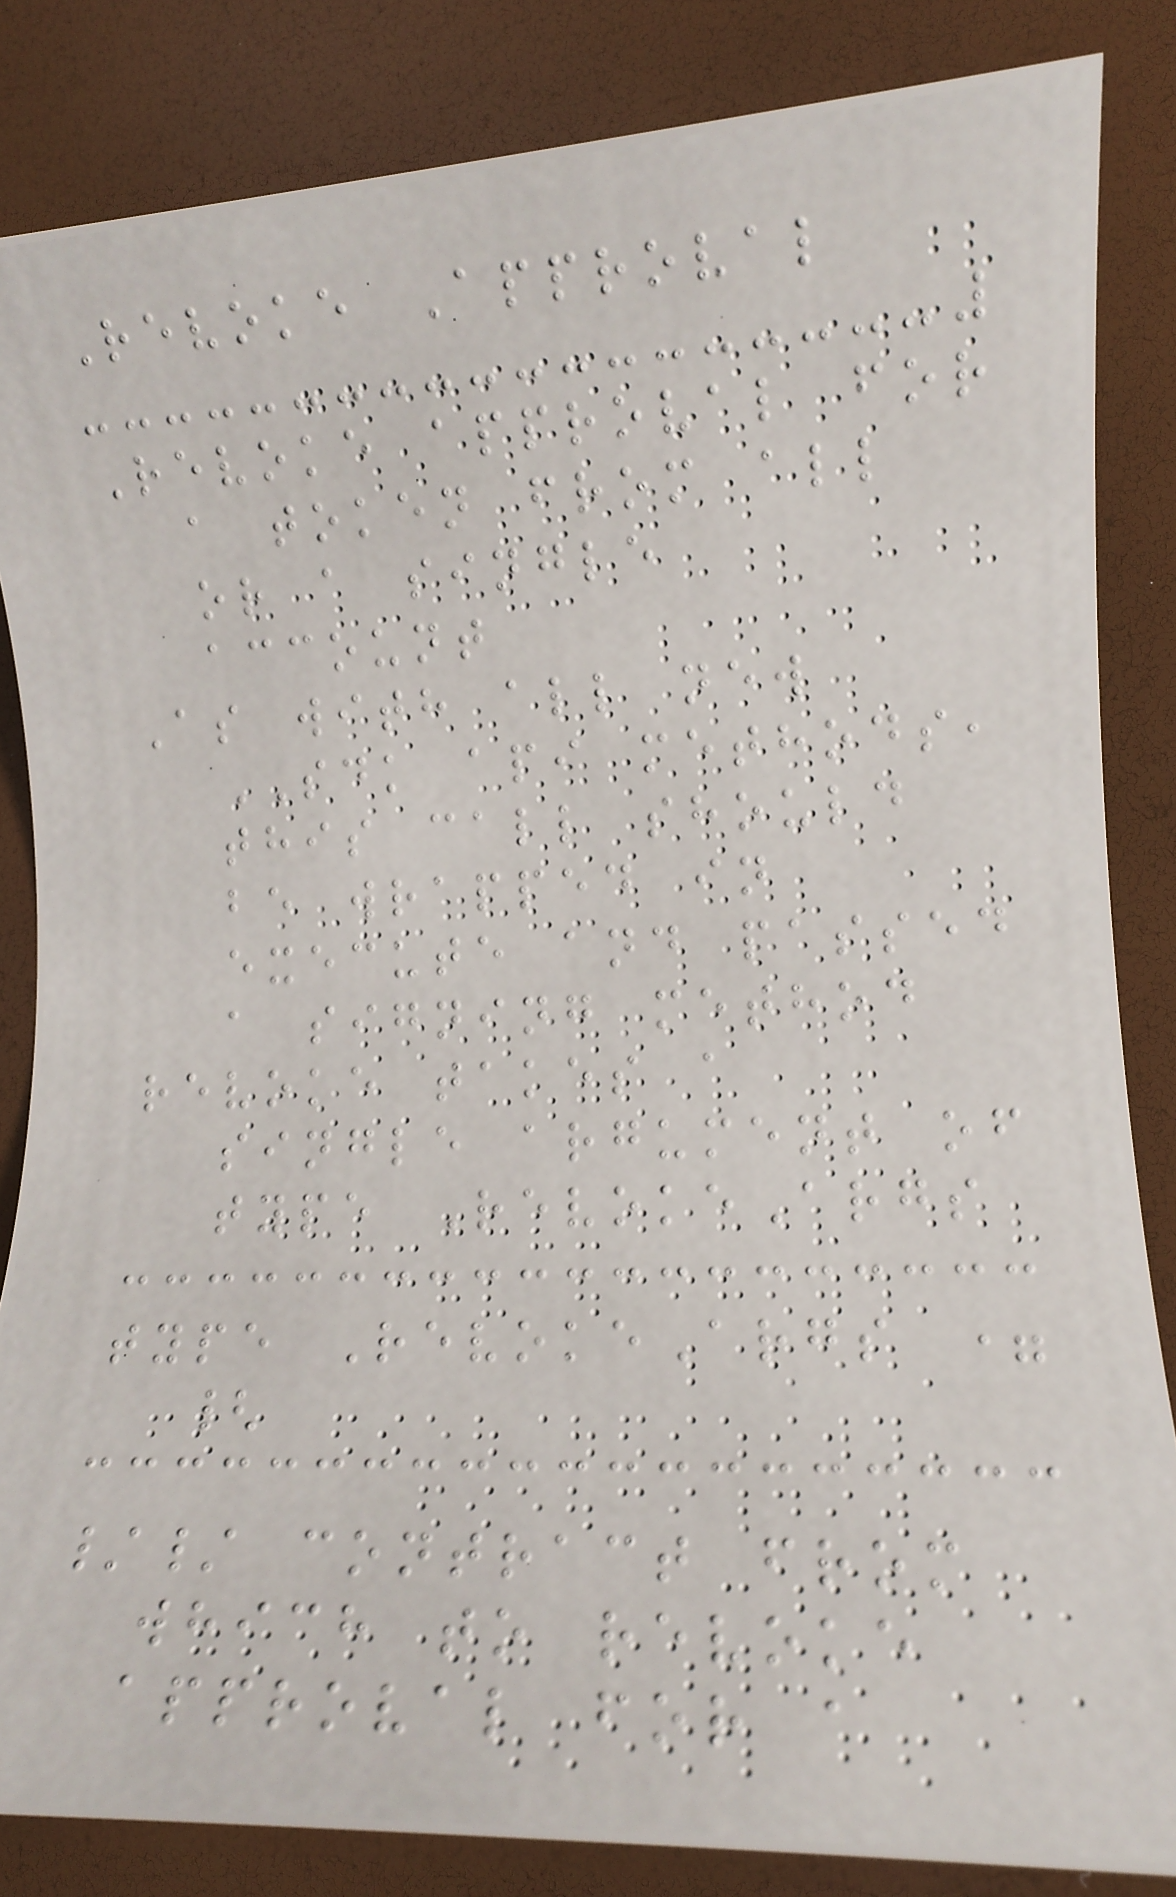Revoke Approval
Revoke approval for
a token from all
or a single
account
As with all new
SDK api methods,
this call should
be wrapped in
execute and passed
a signing method
revoke takes a
single argument of
type RevokeArgs
type RevokeArgs =
{
// contract from
which to revoke
approval for a
